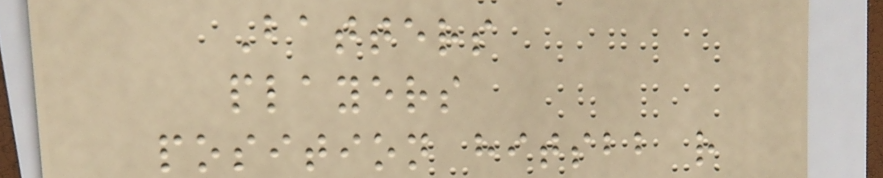Batters
players
position hitsbb r
